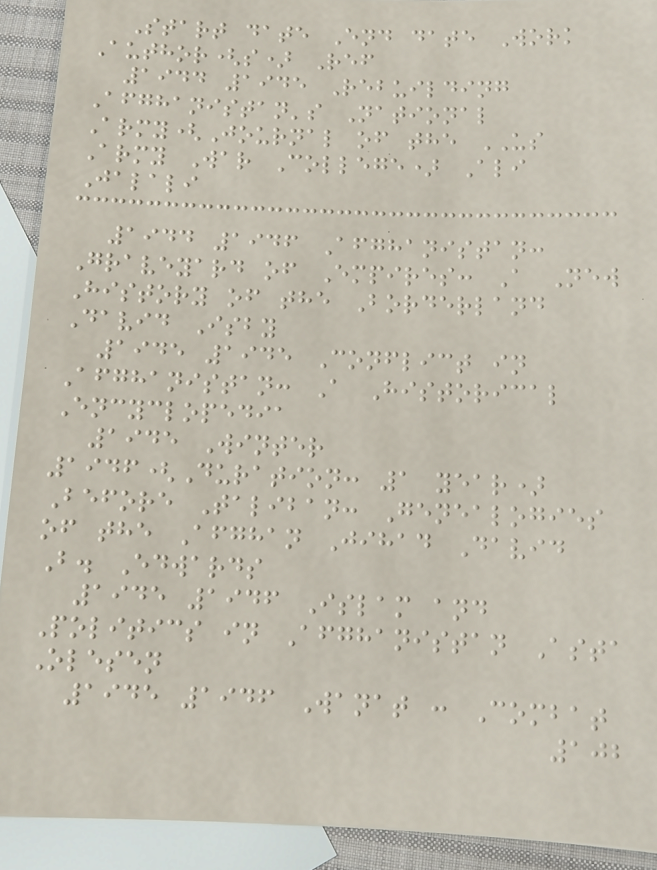Start date End date Work
Author(s) Ref
1944 1945 Rebuilding
Afghanistan's National
Army(Journal of the US
Army War College) Ali
Jalali
1944 1946 Afghanistan:
Graveyard of Empires: A New
History of the Borderland
David Isby
1945 1945 Conflict in
Afghanistan: A Historical
Encyclopedia
1945 Winter
1946(Duration: 1 year)
Before Taliban: Genealogies
of the Afghan Jihad David
B. Edwards
1945 1946 Islam and
Politics in Afghanistan Asta
Olesen
1945 1946 Wanat : Combat
102
